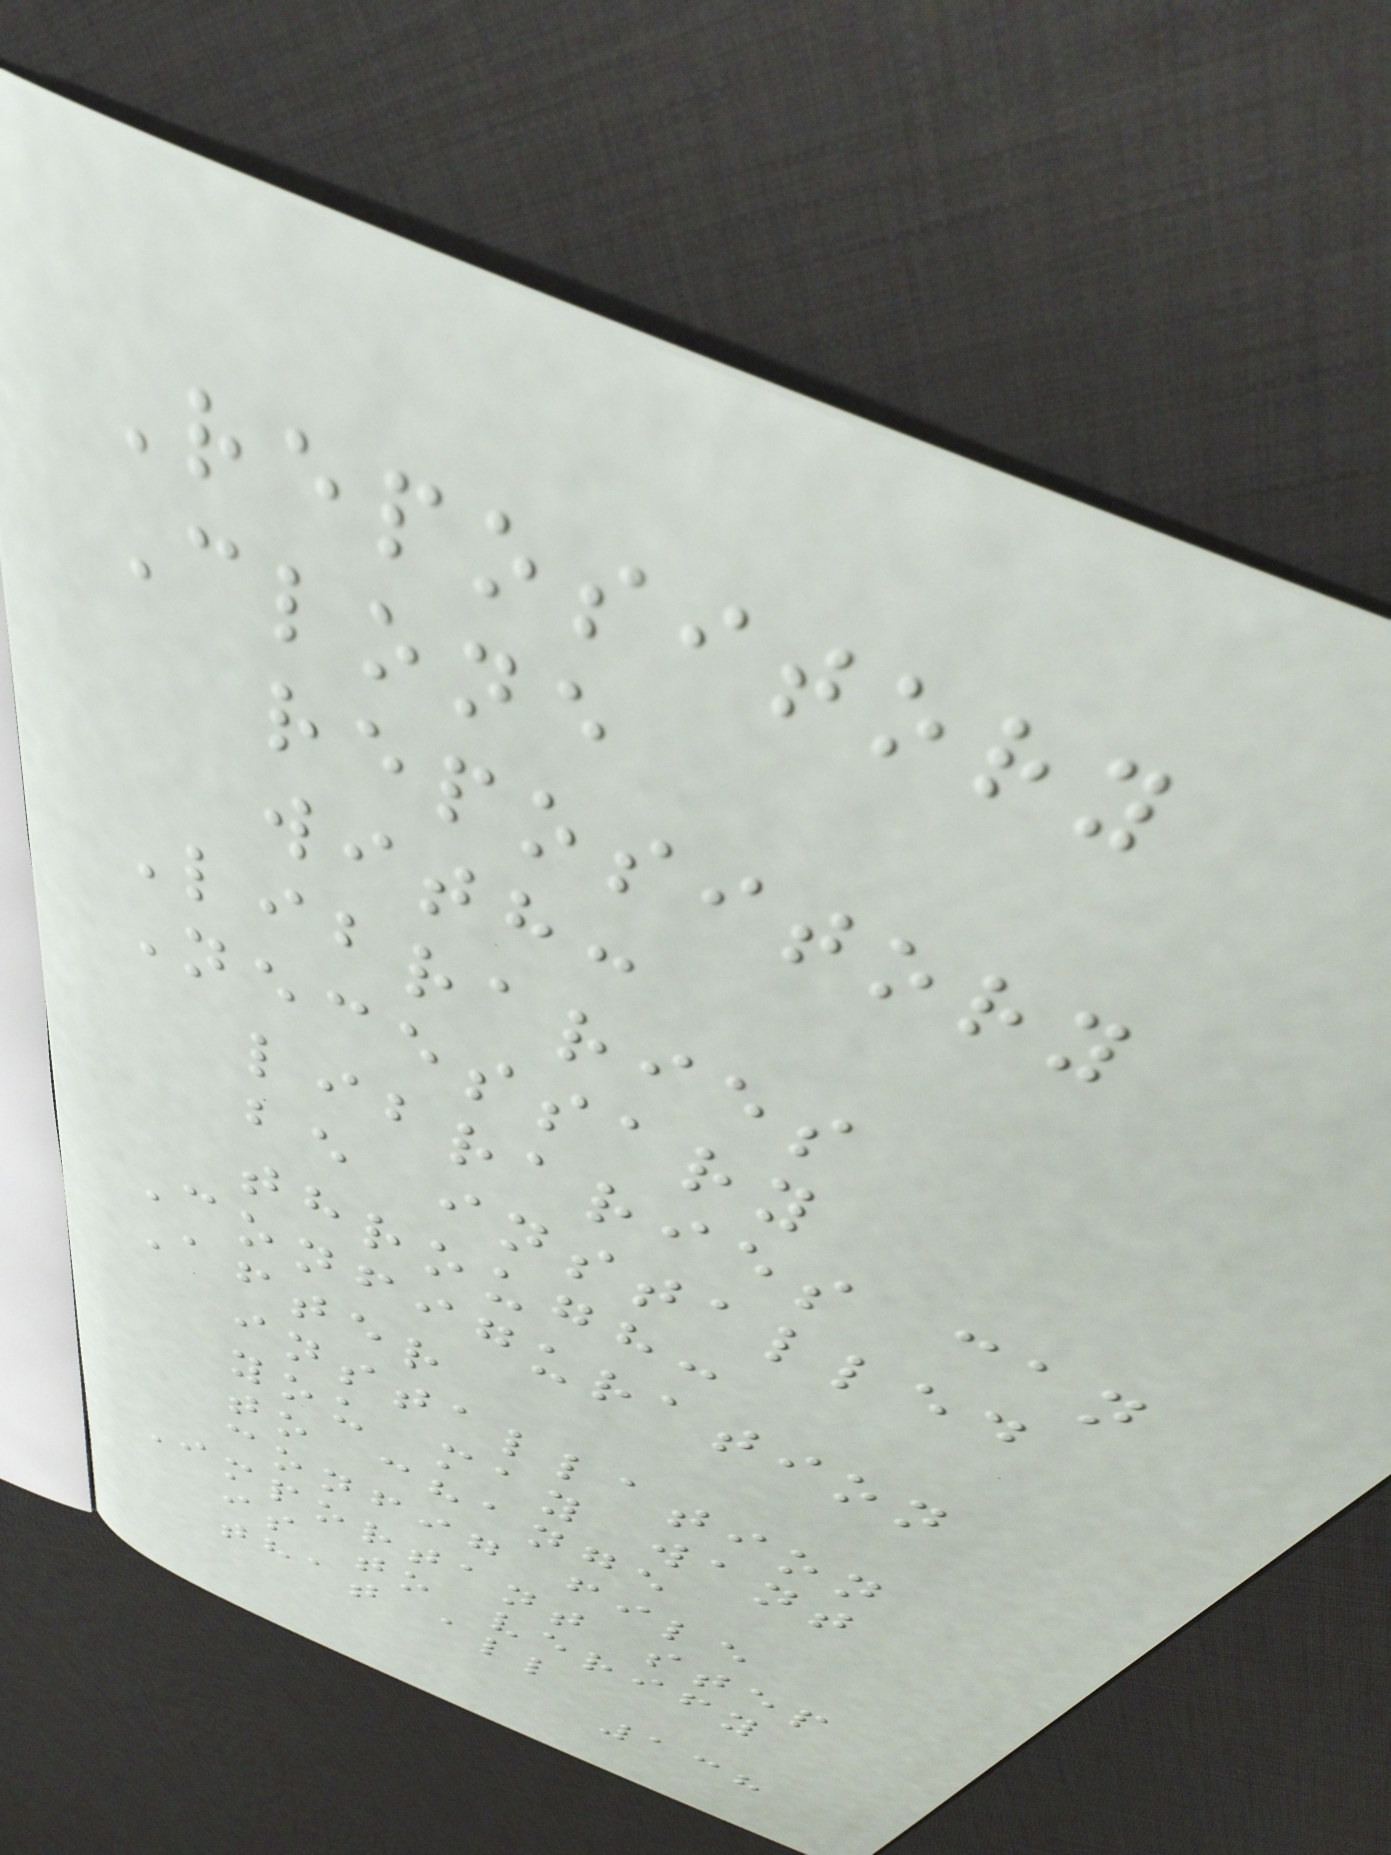Repository
Clone
repository
with:
Libraries
Necessary
libraries can
be installed
through:
Configuration
After
installation
you may want
to change
config file
Important step
is to verify
that all
138
